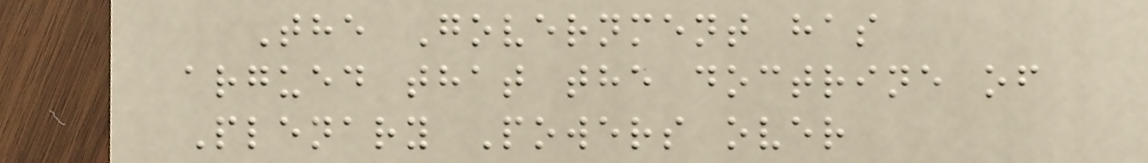The Government has
argued that the doctrine of
Plenary Powers over
